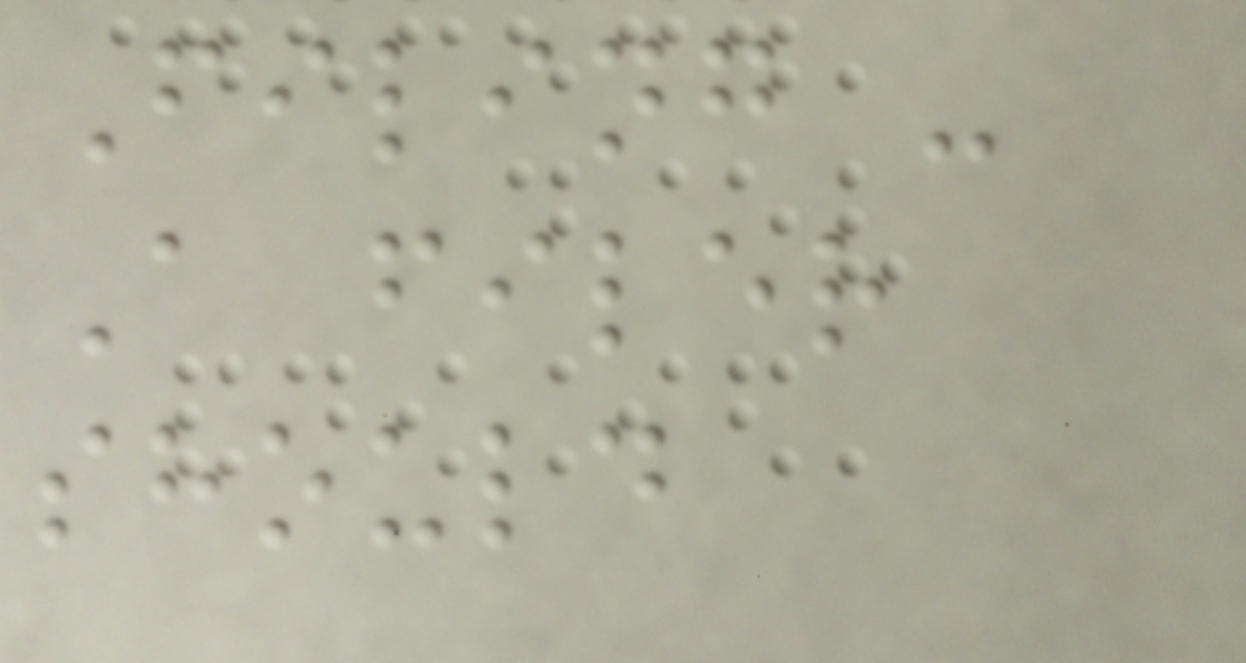Filing -
A filer
should
